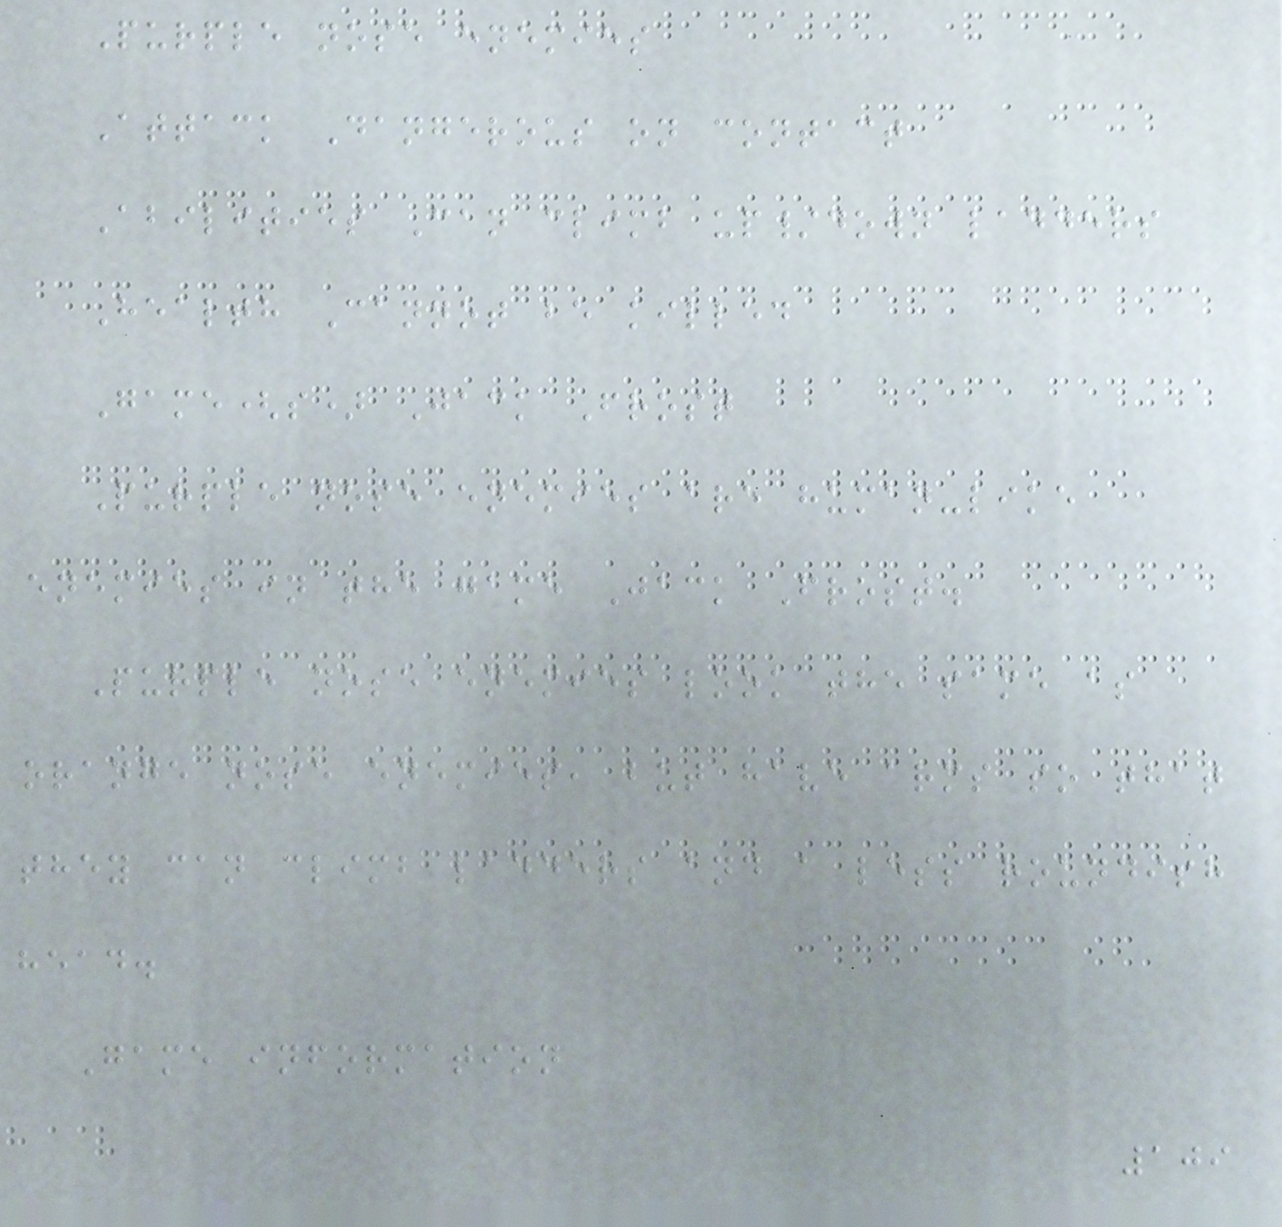Purple nose enemies
Attack Dangerous on contact
Abilities Can climb up/down ladders
Health Cannot be killed
Game(s) Jack Frost
Purple nose enemies are human-like
enemies in the game Jack Frost.
Purple nose enemies look the same as
orange nose enemies, but have arms so that
they can climb ladders and a less roundish
head.
Game information
109
